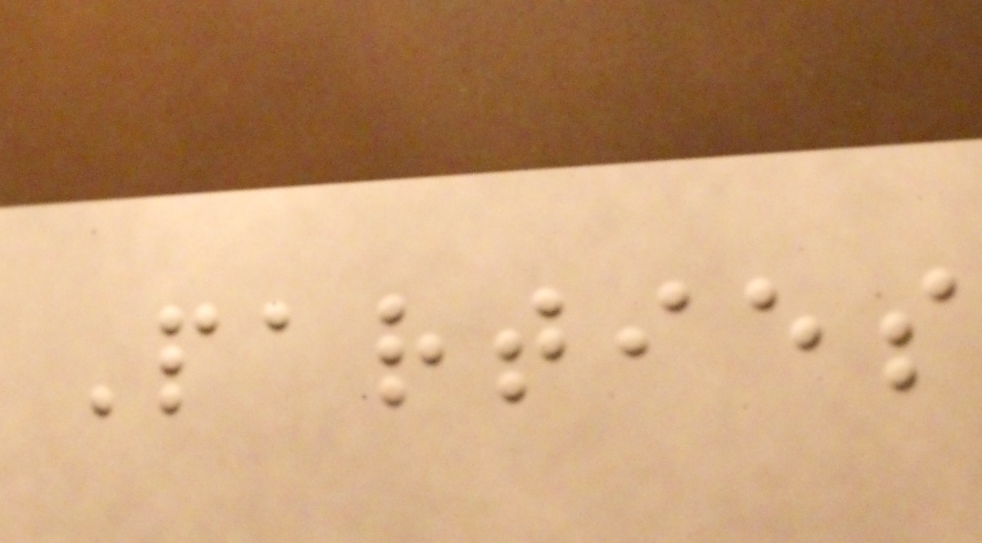Parties
